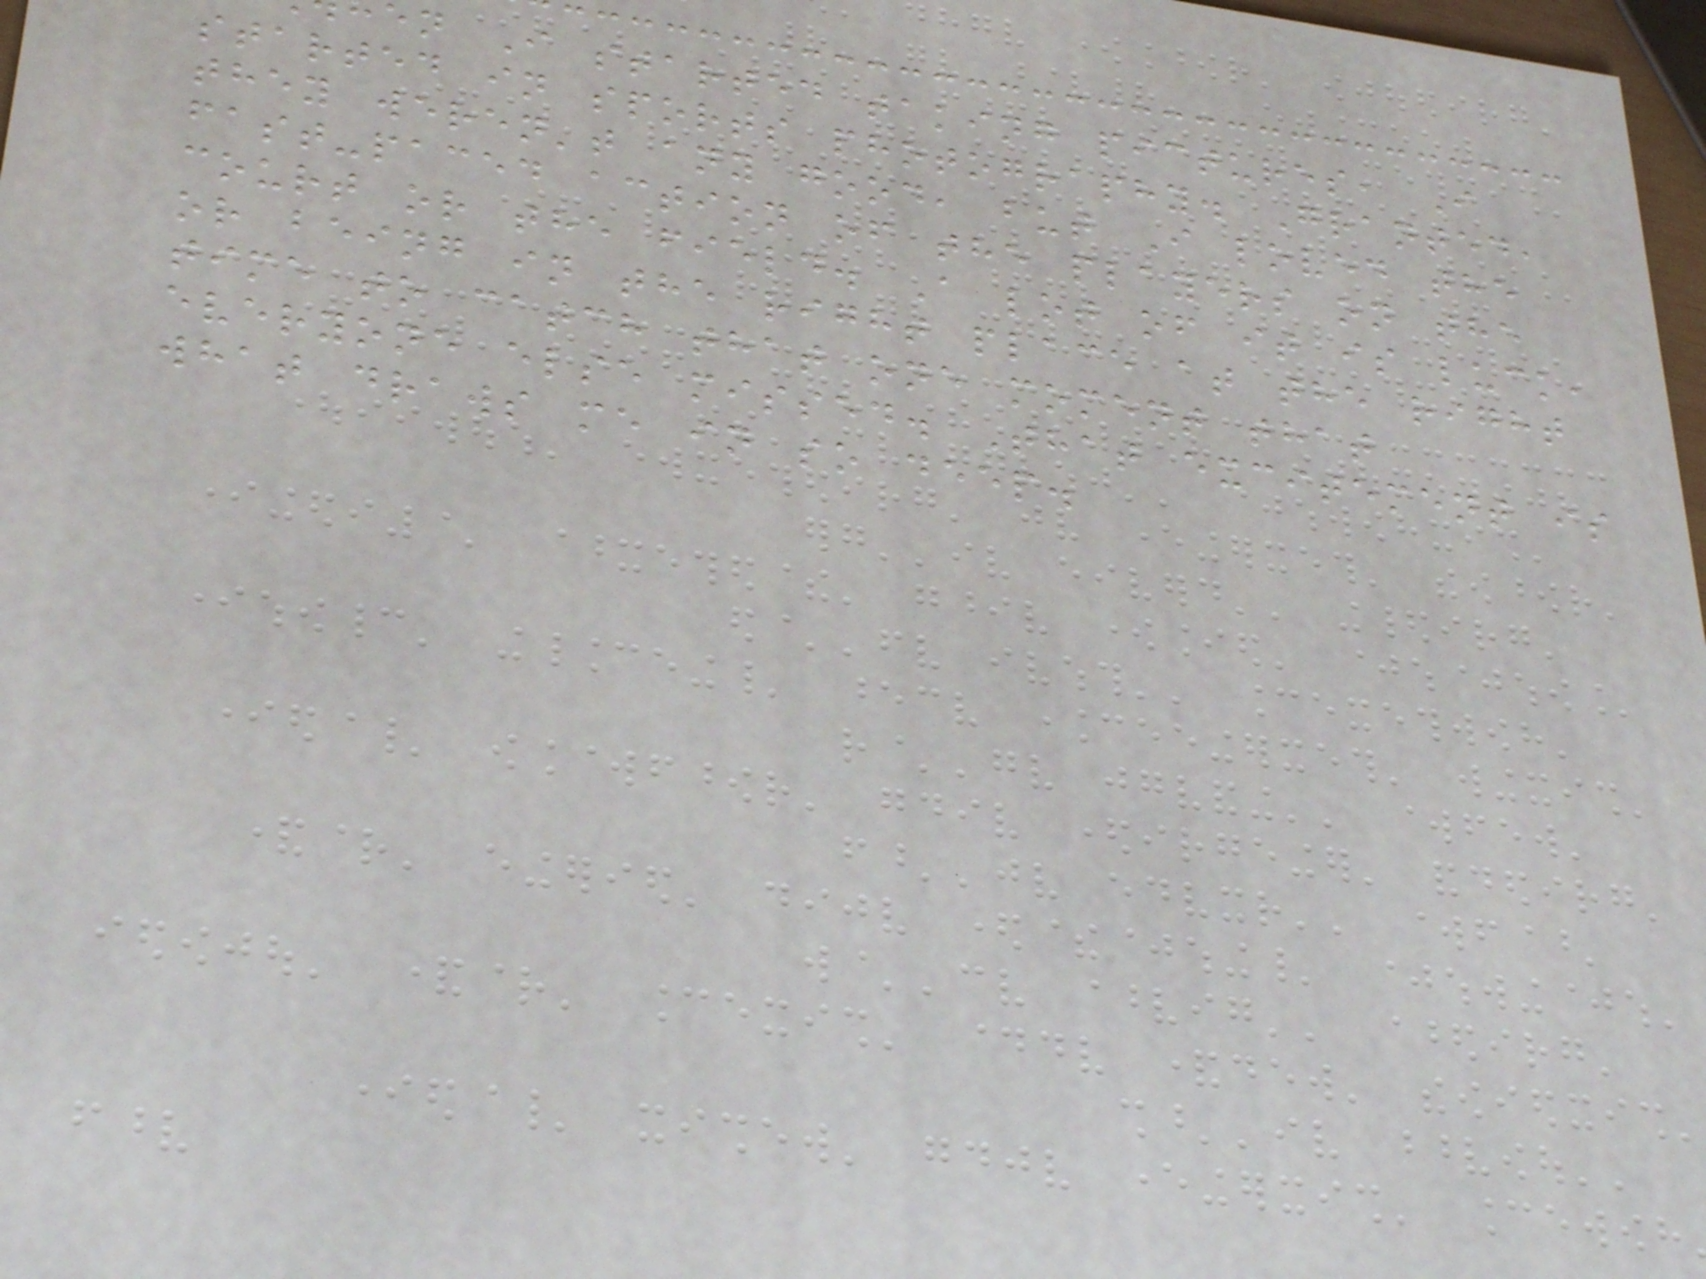en I started taking pictures, I
started in sports photography. Granted,
they weren't any good, but I loved the
fast-paced action of the players on the
court or the field. A lot of it is luck,
or being in the right place at the right
time to catch that one moment that
everyone else missed. That excitement is
what draws me in so deep.
